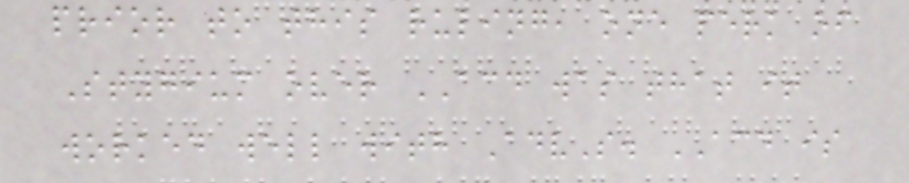prior to this ruling, one perk of
Stygium over ACD was that it
worked well with AdvS. ACD is
